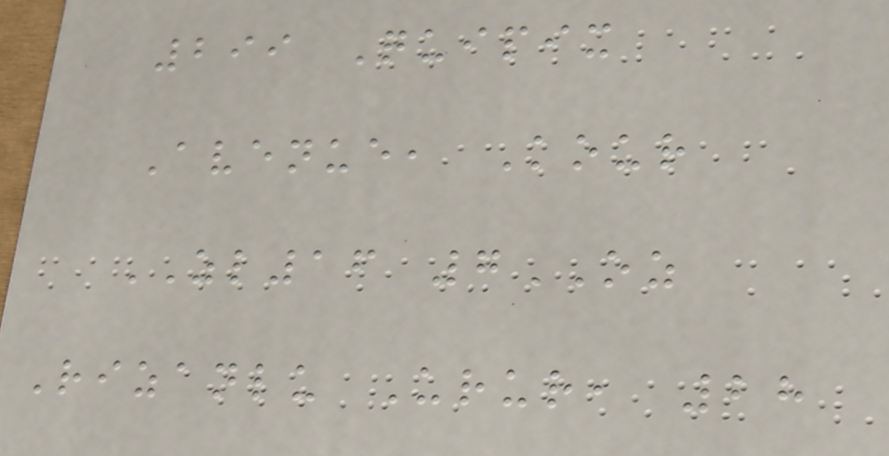299 Quipix
Avenue, Kour
ZL16 7OZ
Rizanlu Urur, 28
